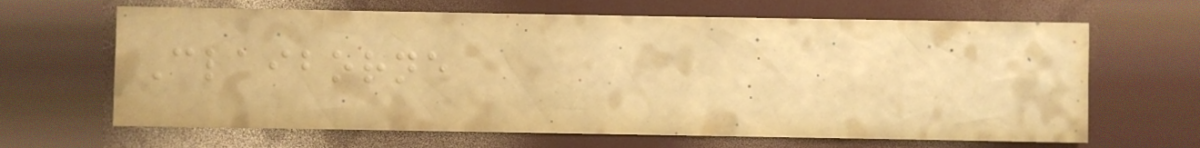Claiborne
